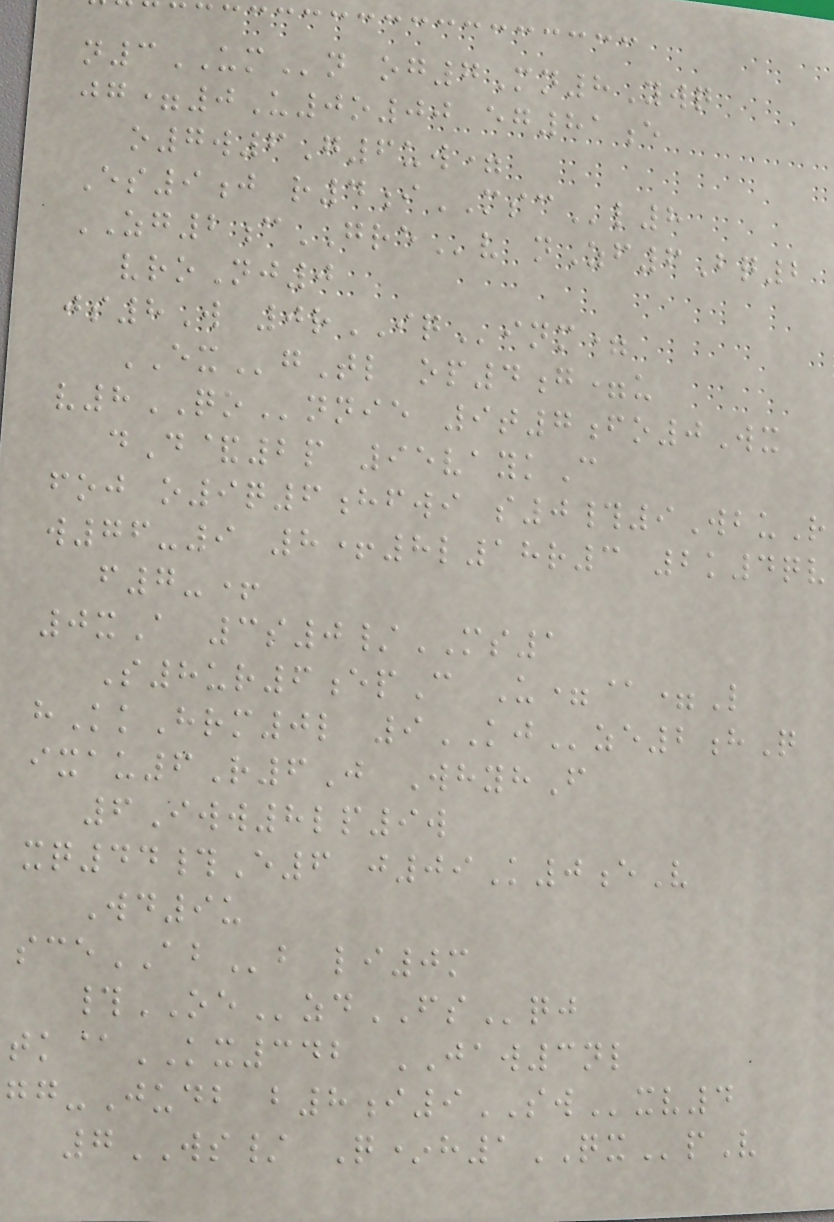n3UMn og7Mn8Ywq
jg=0U0o00 eg81e
o7w6G6uw=
Es9j r4iMSCl8
ZG2cGREv nZf6Bq2
vroNj0
js8W 0rIQinm=
EXgTl op4g=u
v8QOnnie 9t7fo0Wx
dD&2p 95vaykC
foj o9q6hfwi s0#9WbuR
w76-9 8+8l18r3 2k4qv
f7-+
0xA 3s0/MS1
S8ur6epC U=@=L
hKkHrm0l 9KJze2hQ
ixau6R6J WhyhF
6Iww8lp9w
xq44#E6 j09K0eV
Wd9u
sceABb li0m
#OEzdFSqj
tk@KX342 JAW3nl
gg-Judb b8i9SWxv4
7WS/ Q*h1QXpV
